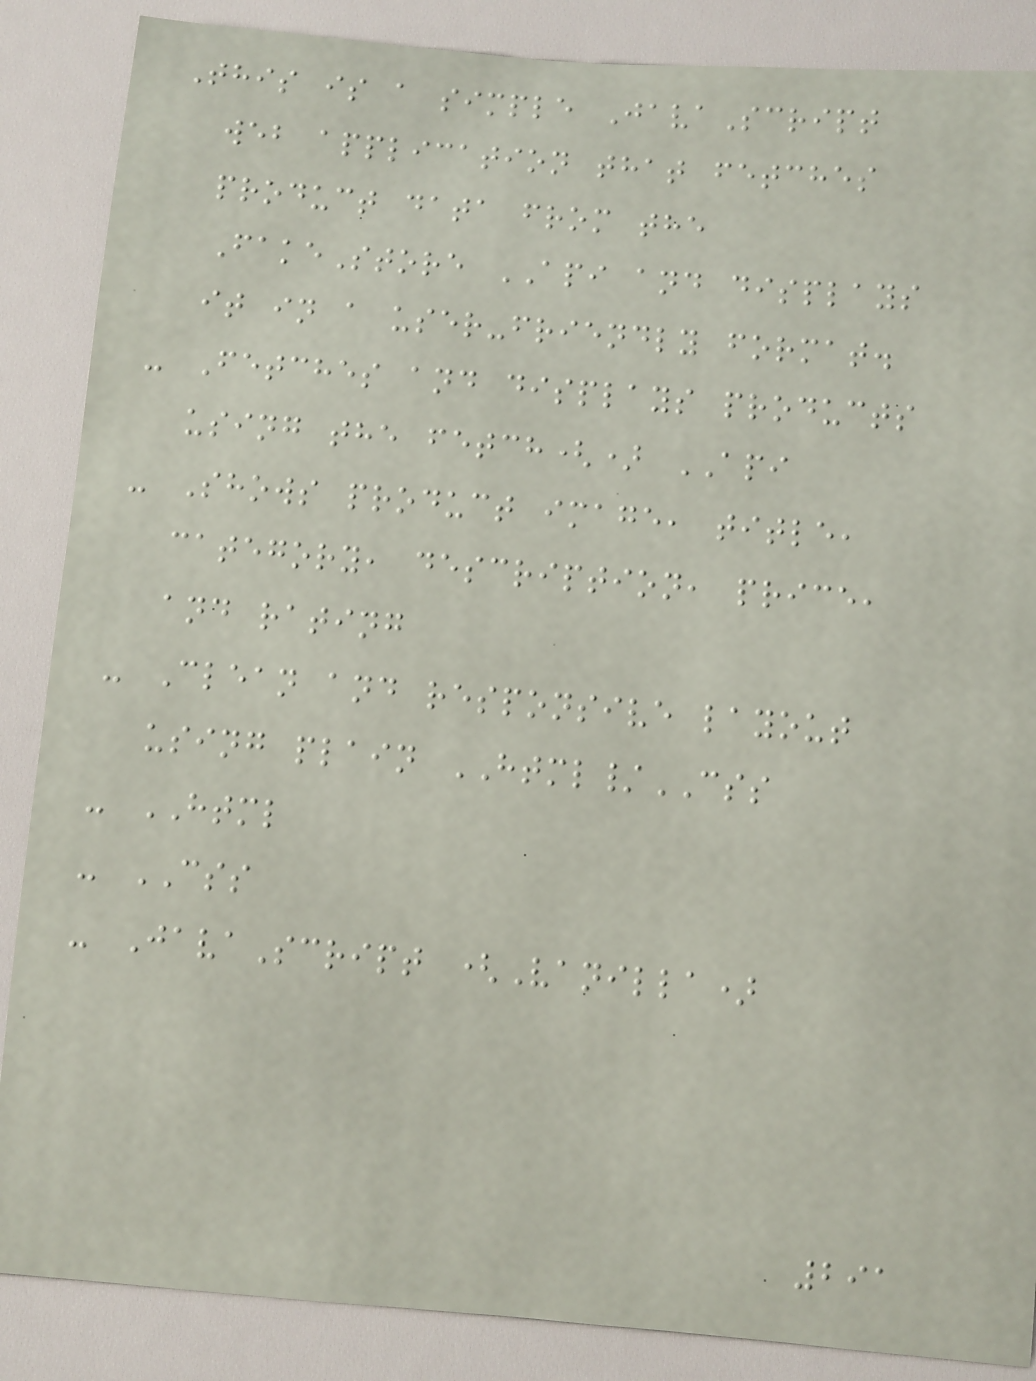This is a simple JavaScript
web application that fetches
product data from the
FakeStore API and displays
it in a user-friendly format.
- Fetches and displays products
using the fetch() API
- Shows product image, title,
category, description, price,
and rating
- Clean and responsive layout
using plain HTML/CSS
- HTML
- CSS
- JavaScript (Vanilla)
291
